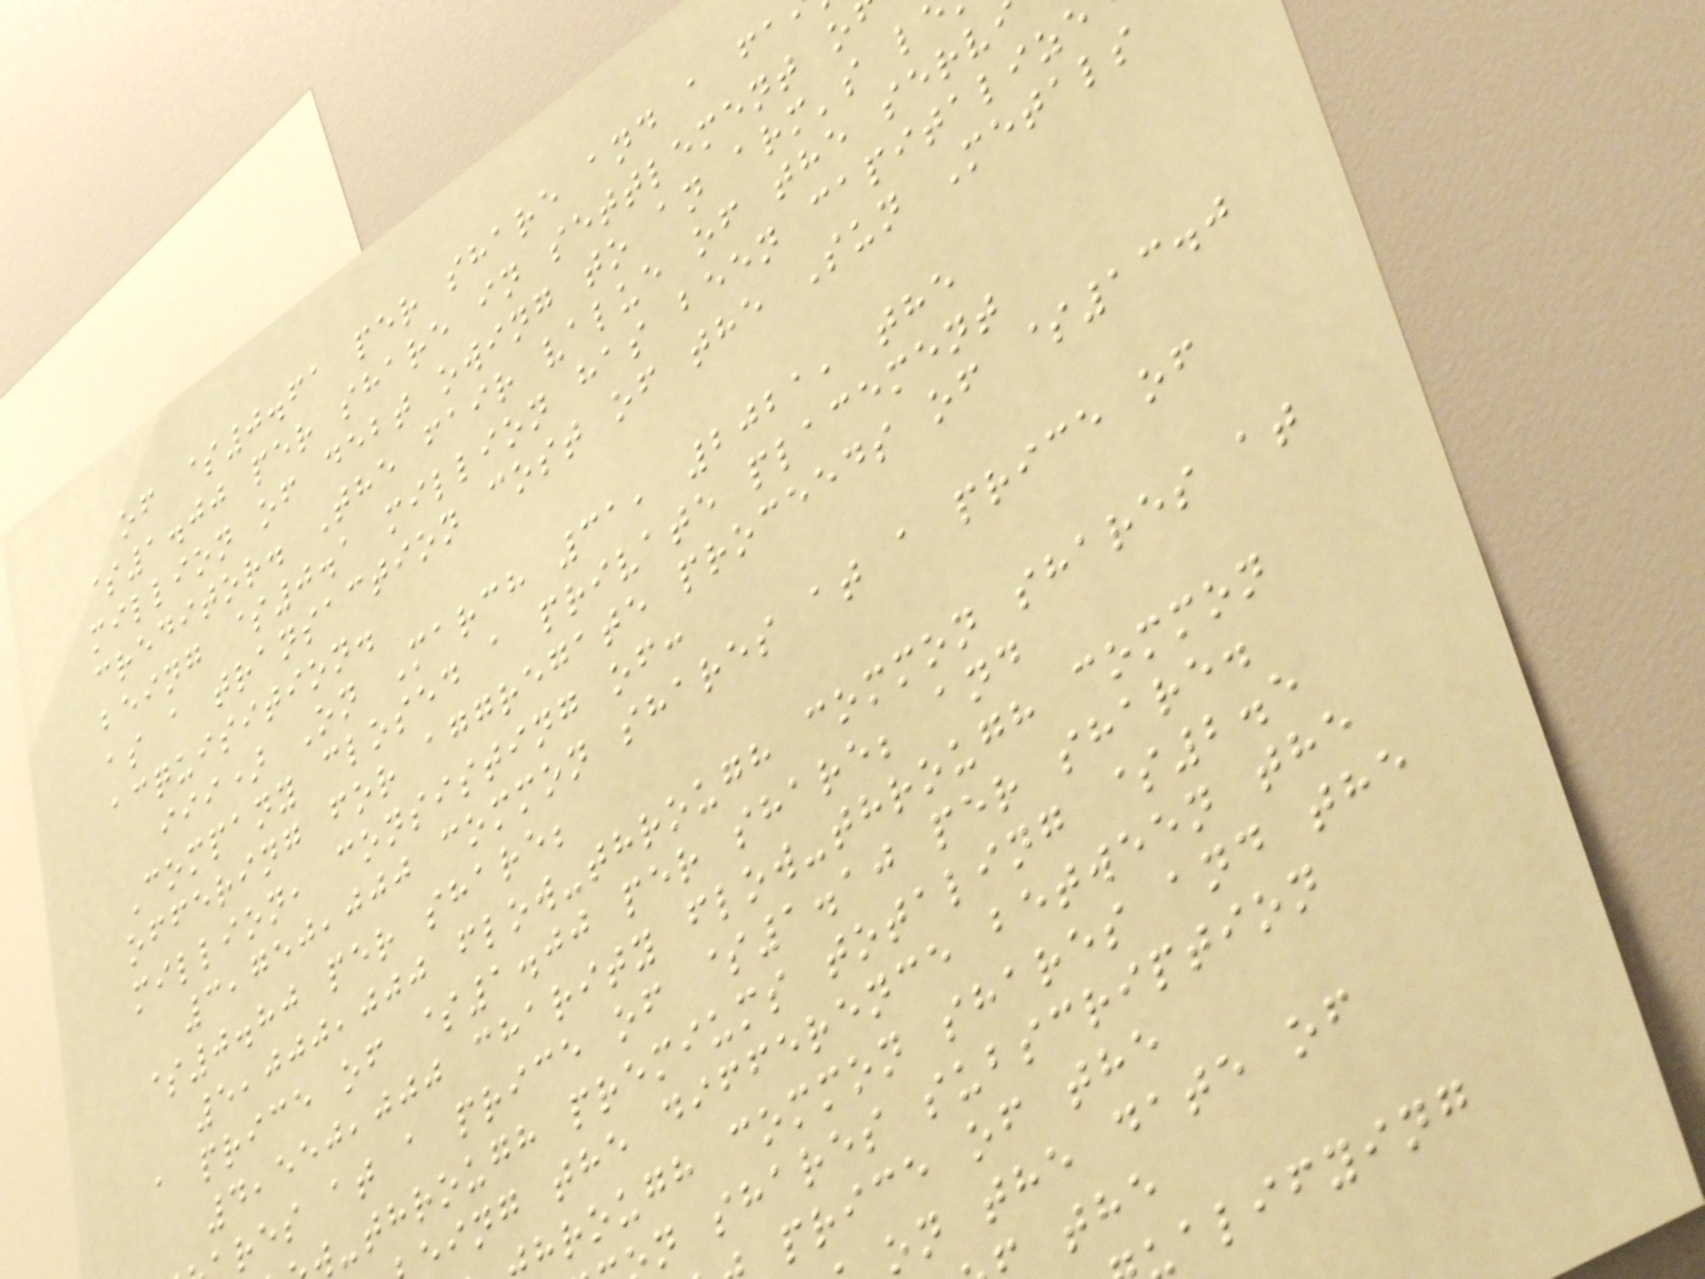of $0.61 per share and a fa
$1.00 per share in settlement o
million of debt owing to an arm's l
creditor. The fair value of the serv
being $0.1 million has been capitalize
as a transaction cost of the Sun Metals
acquisition.
iii) On March 31, 2021, the
Company closed a private placement
offering for aggregate proceeds of $13.0
million, consisting of:
3,750,000 common shares at a price of
$0.80 per share;
5,000,000 flow-through common shares at
a price of $1.00 per share; and
4,550,000 charity flow-through common
res at a price of $1.10 per share.
-through premiums totaling $2.5
eing the difference between the
hrough common shares and the
n shares subscription
price of the
on the date of
